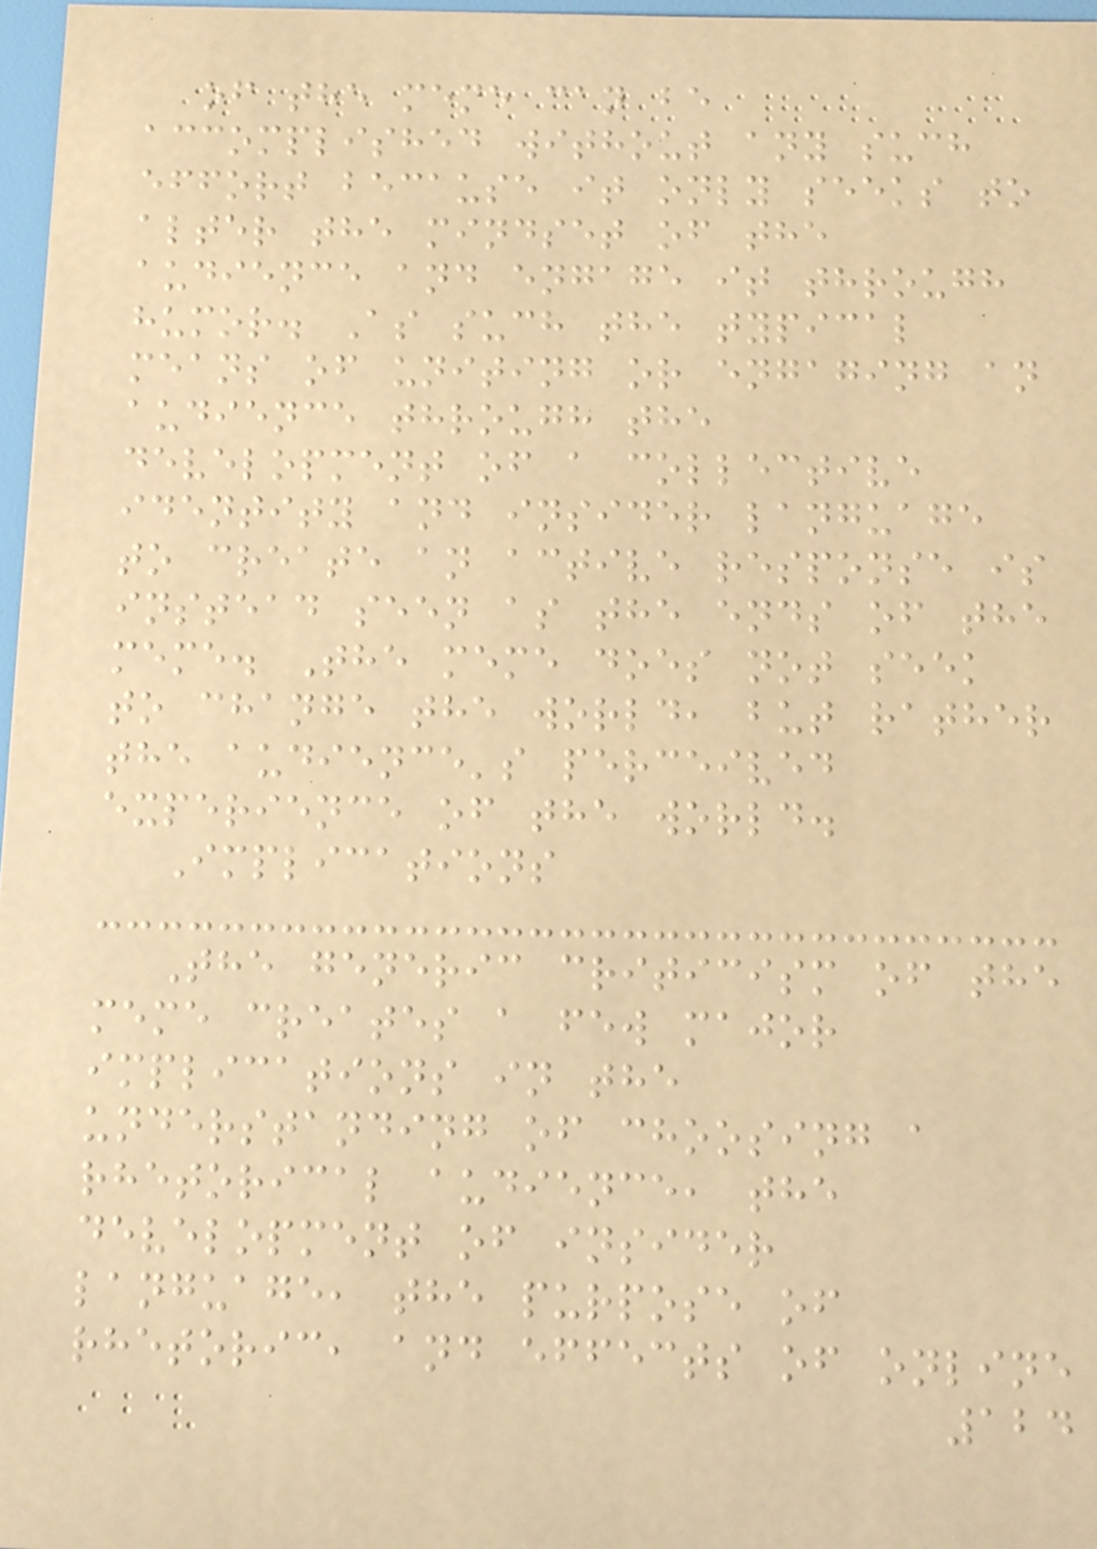of the meme can be
accomplished without any such
effort because it only seeks to
alter the mindset of the
audience and engage it through
humor. As such the typical
means of uniting or engaging an
audience through the
development of a collective
identity and insider language
to create an active response is
instead seen as the ends of the
meme. The meme does not seek
to change the world, but rather
the audience's perceived
experience of the world.
Implications
The generic criticism of the
meme creates a few major
implications in the
understanding of choosing a
rhetorical audience, the
development of insider
language, the purpose of
rhetoric, and effects of online
124
